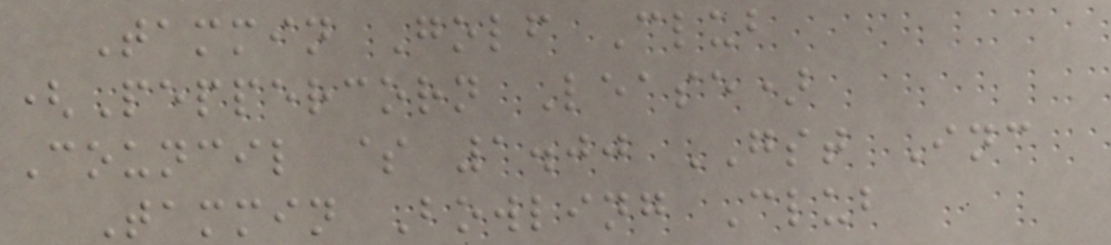Tammin Golf Club
(Peppercorn Lease)
Council $ 1.00 GST Inc
Tammin Bowling Club
